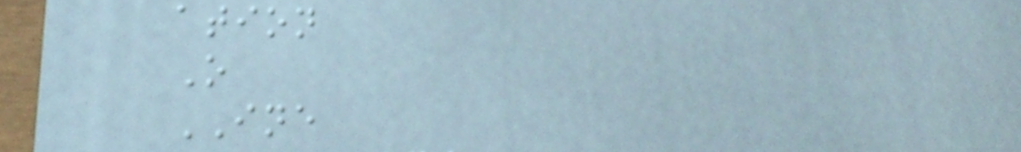ation
O
INE
